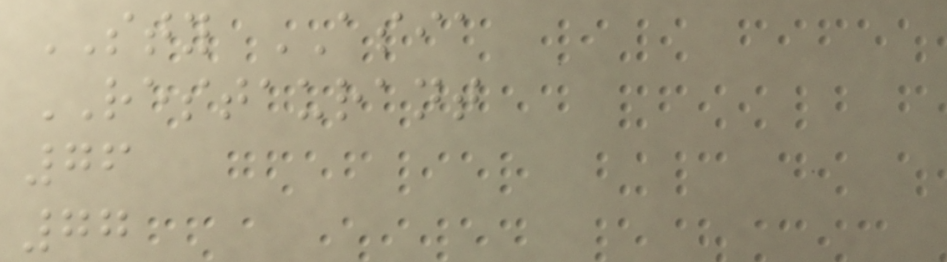STY ASIA
RESTAURANT
76
77
